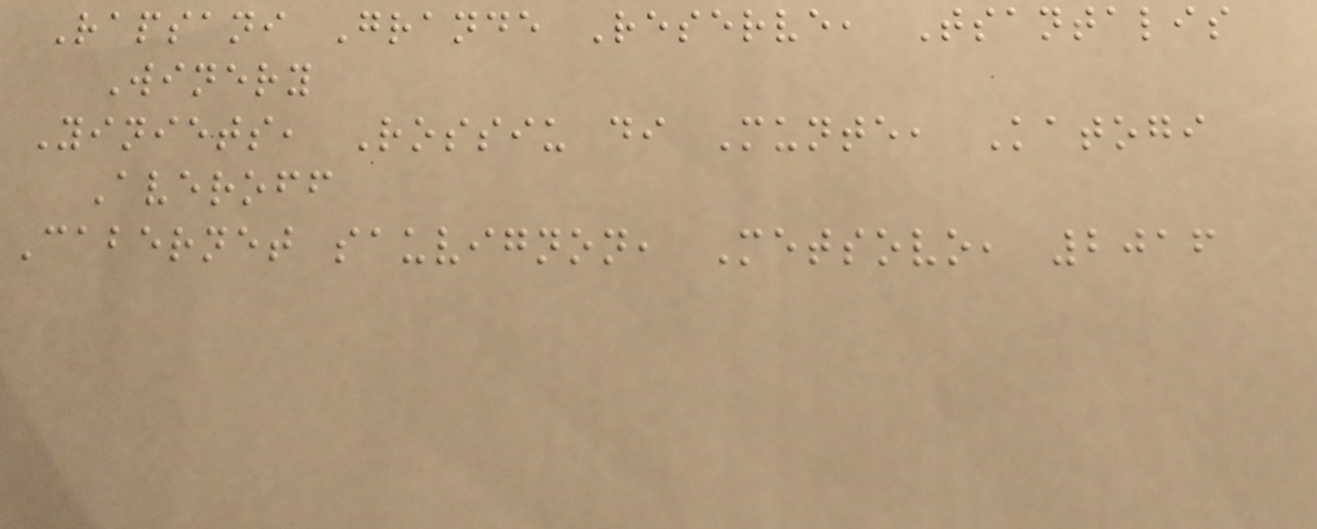Rapsani Grande Reserve, Tsantalis
Winery
Yiniets, Rossiu di Munte, Katogi
Averoff
Cabernet sauvignon, Metsovo, 2016
